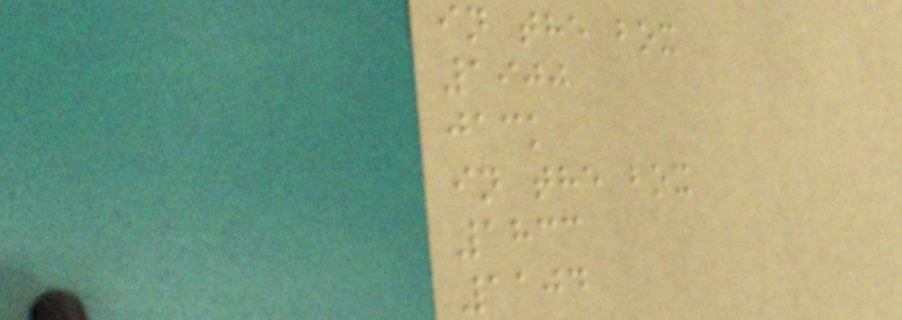in the box
1900
jack
in the box
1833
1104
